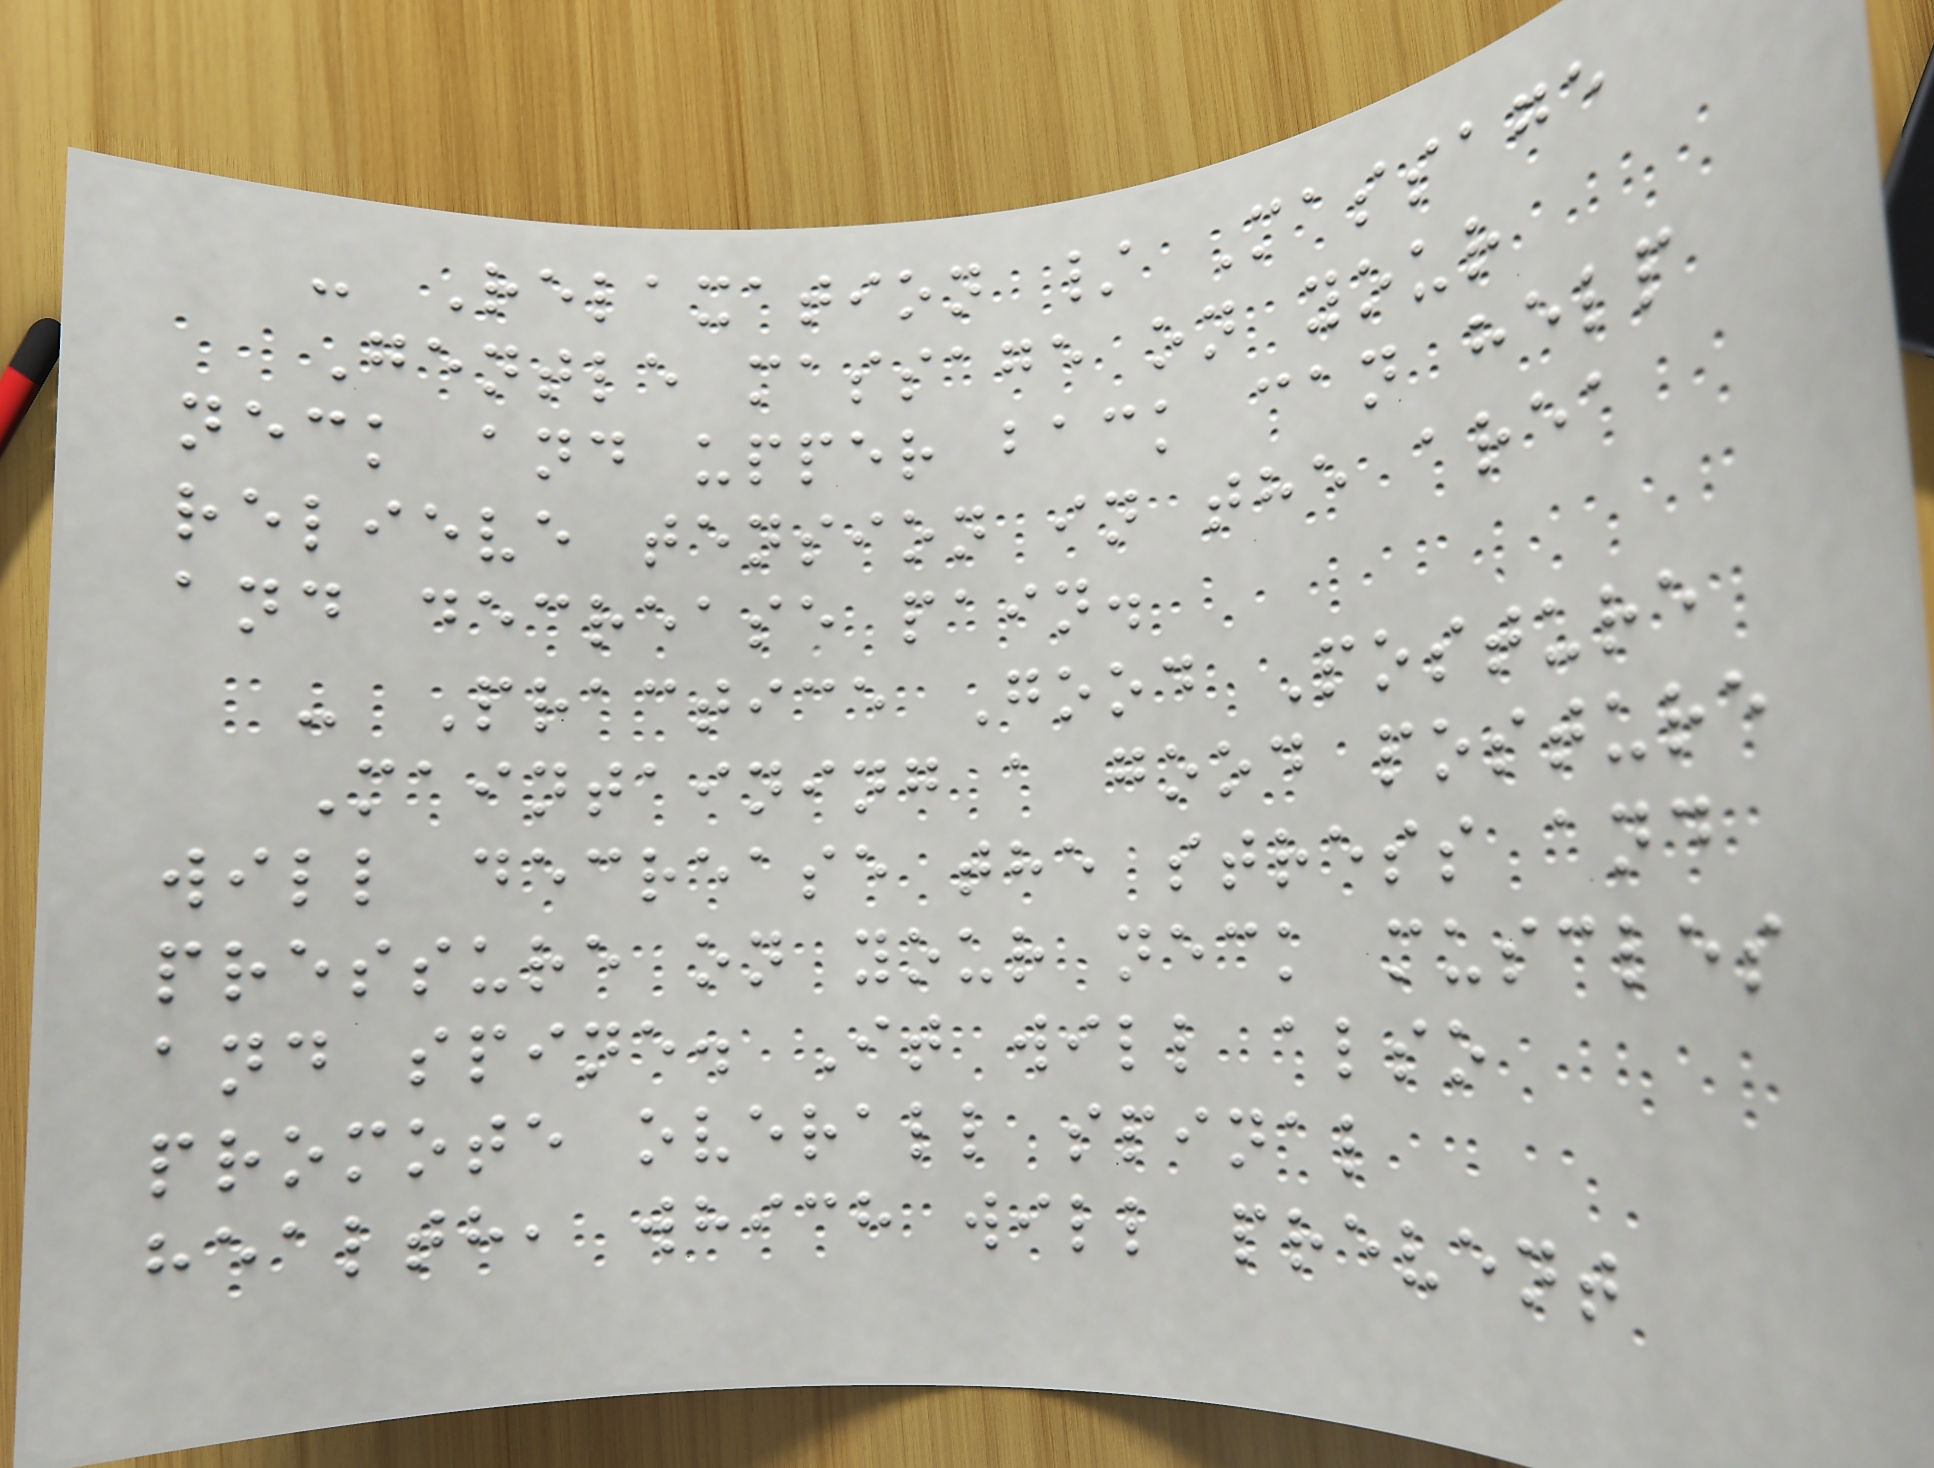- Relaxation / Massage
Gentle massage on your
neck and upper back can help
relieve tension in the area
and decrease pain.
- Practice Good Posture
Maintaining a good posture
will decrease the stress and
pressure on your neck muscles
and spine. It will also
promote overall spinal
health, which will prevent
